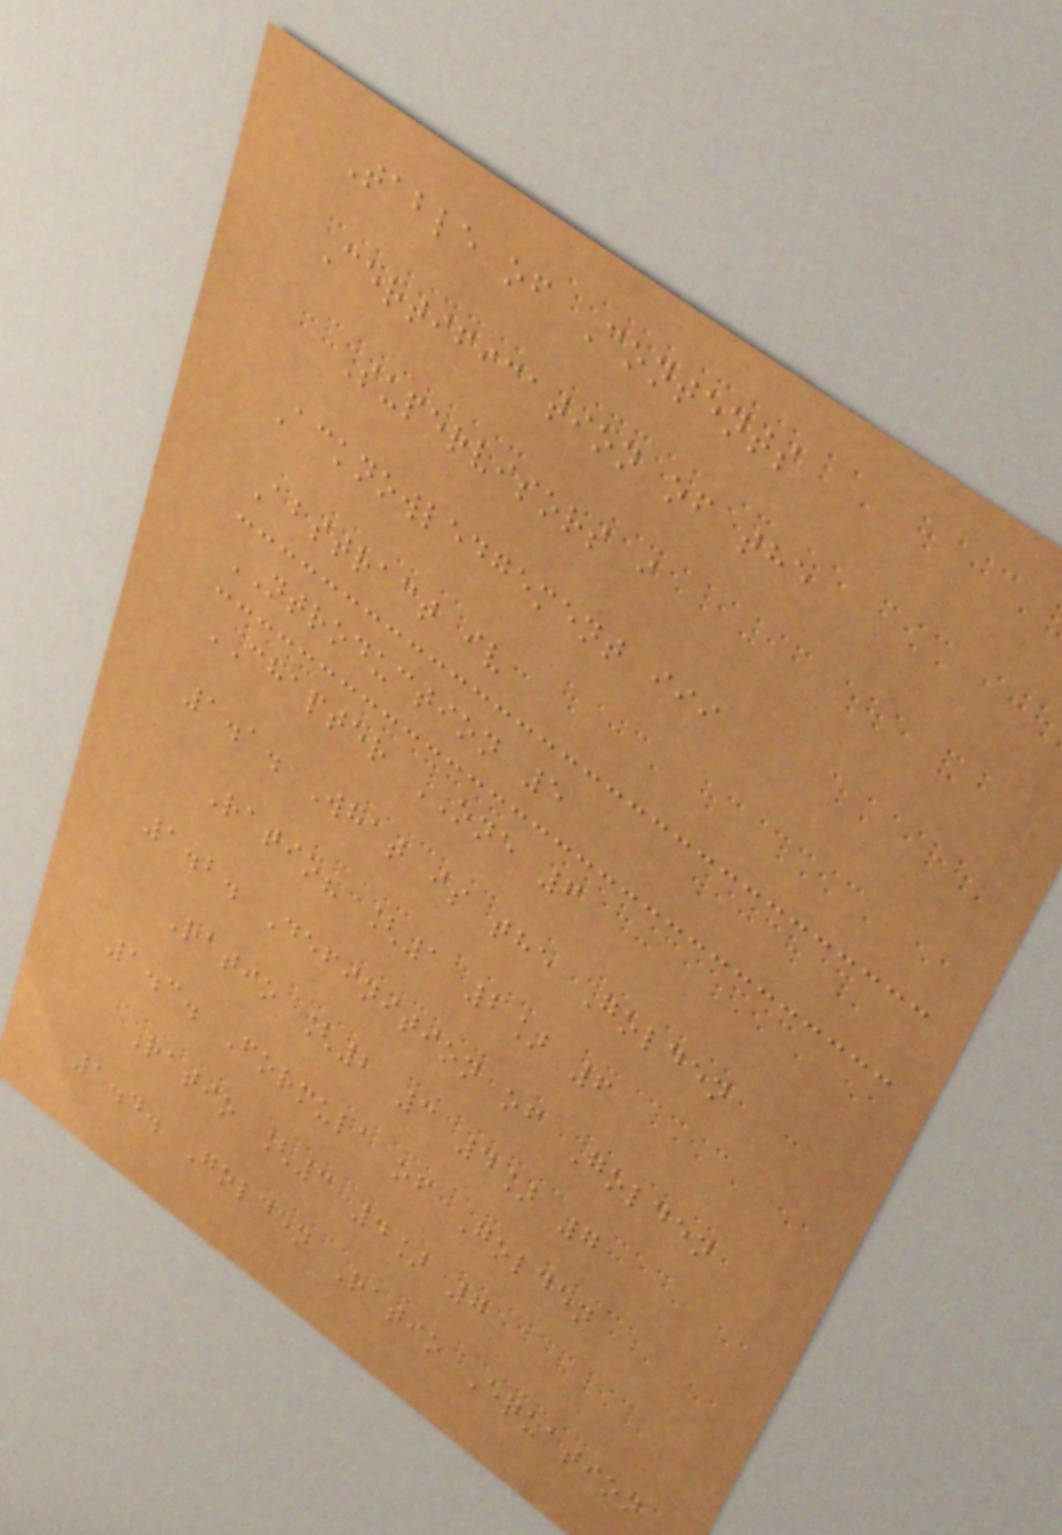Table of Contents
Certification of the
Supervisors i
Acknowledgement iii
Abstract iv
NTRODUCTION 5
CHAPTER ONE 6
1.1. What is the Golden
Ratio? [1 2] 6
1.2. Definition of Golden
Ratio [2 3 4] 7
1.3. Formula of Golden
Ratio [3 4] 7
1.4. Golden Ratio Equation
